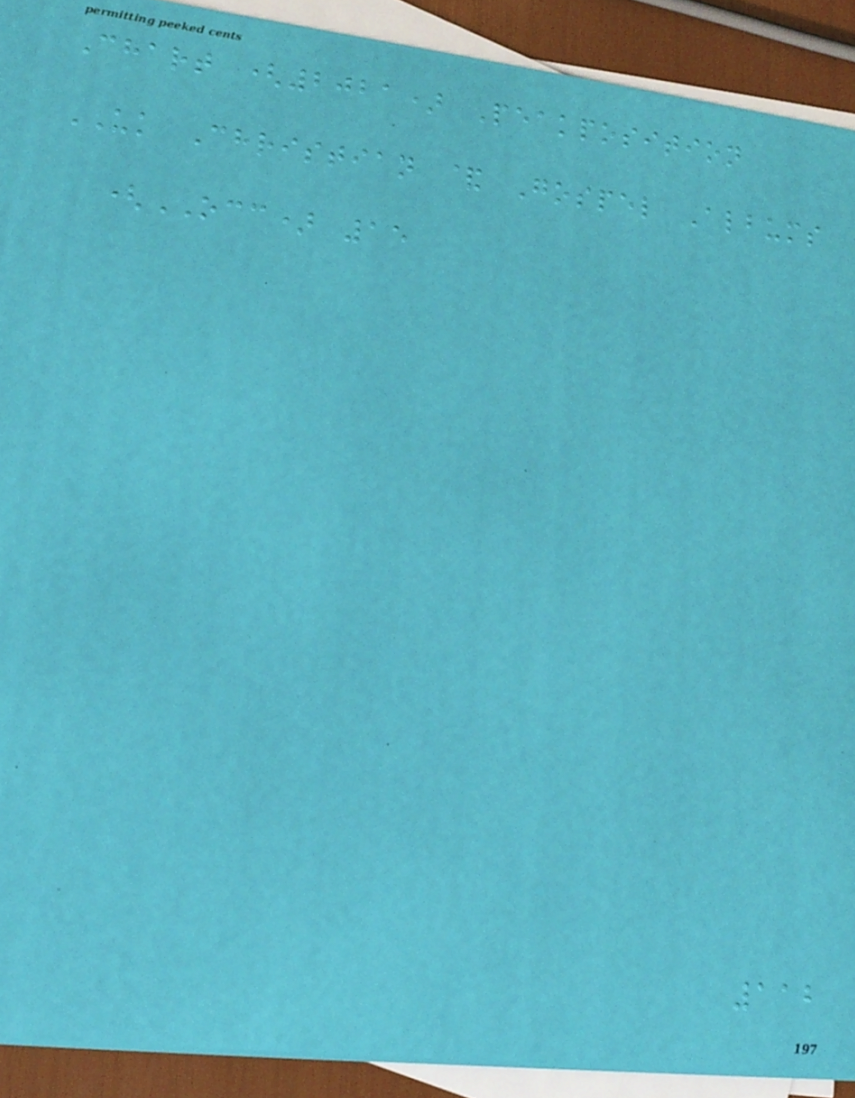Chart (2021) Peakposition
UK Christian & Gospel Albums
(OCC) 15
112
